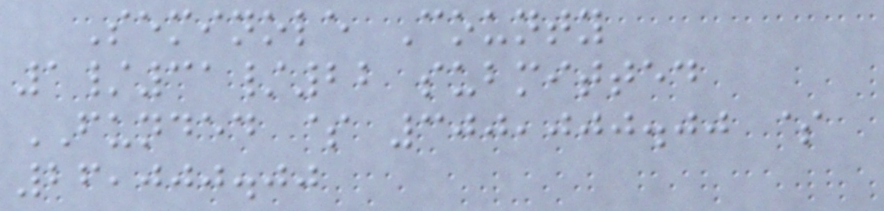Seminole County
1/31/22 submitted
FUNDED $ 300,000.00 $
26,000.00
